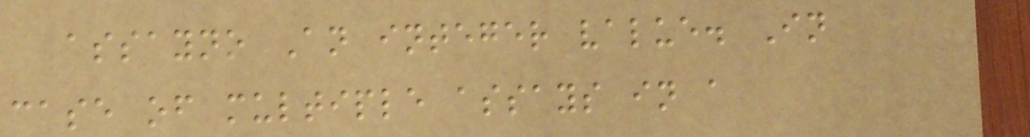assayno An integer value. In
case of multiple assays in a
